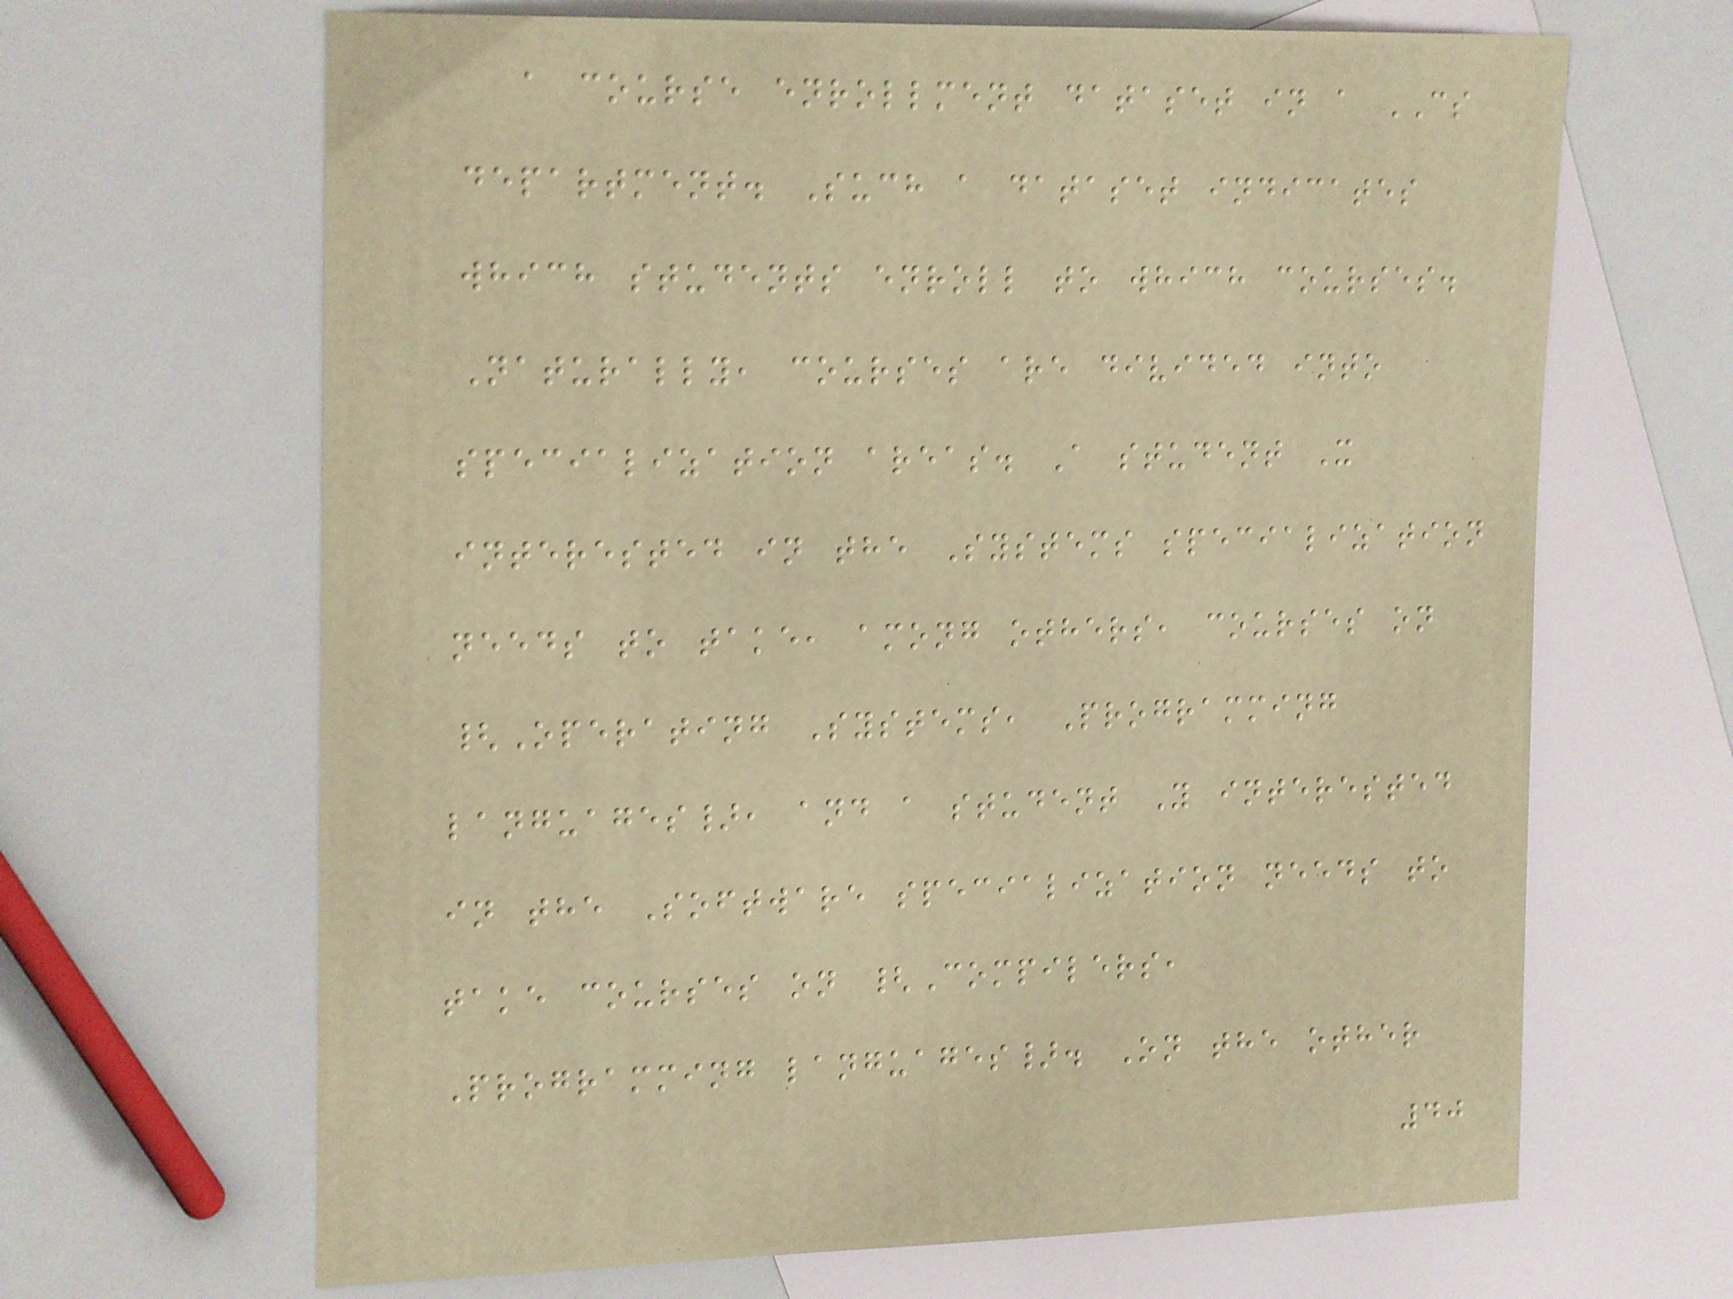a course enrollment dataset in a CS
department. Such a dataset indicates
which students enroll to which courses.
Naturally, courses are divided into
specialization areas. A student X
interested in the Systems specialization
needs to take, among others, courses on
{Operating Systems, Programming
languages}, and a student Y interested
in the Software specialization needs to
take courses on {Compilers,
Programming languages}. On the other
40
